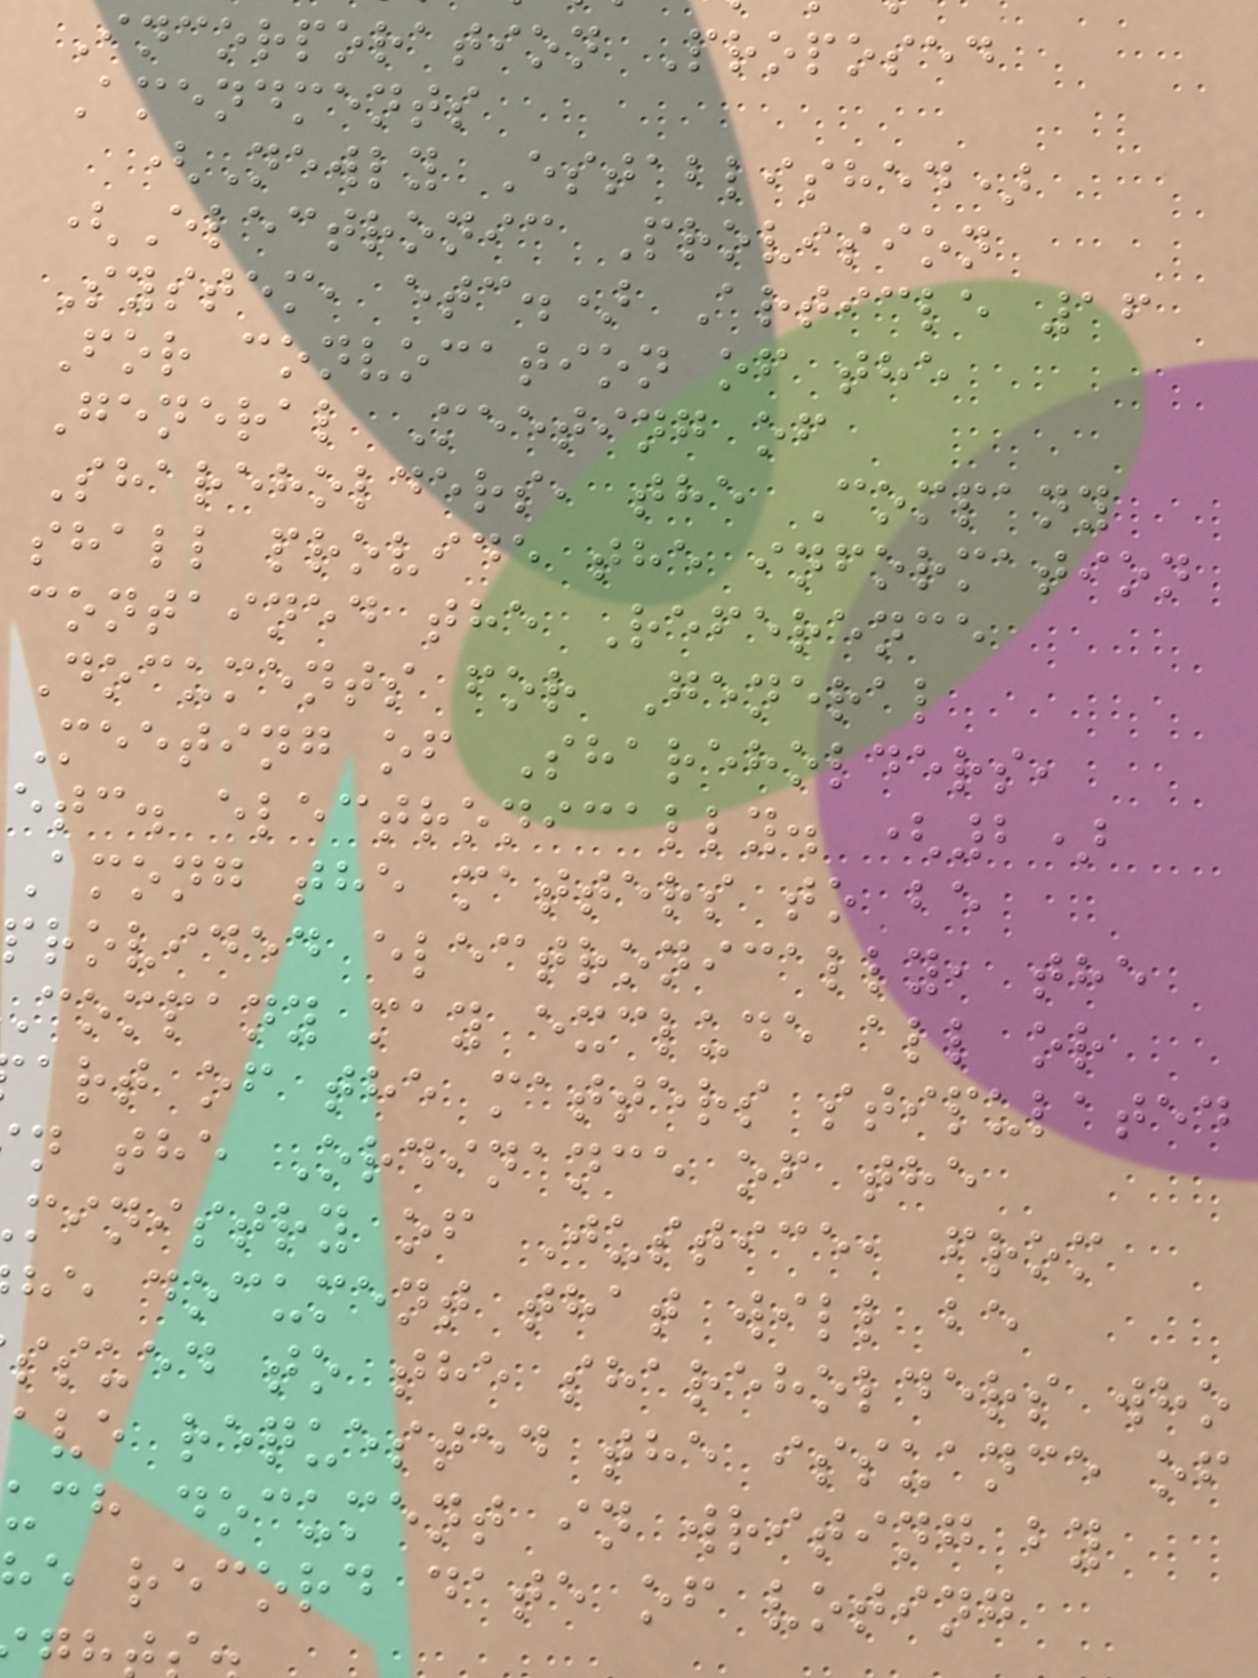Incorporation Proposed
Amendments
(Newly Established)
(Electronic Provision
System, etc.) Article 16
For convocation of the
General Meeting of
Shareholders, the Company
shall provide the information
contained the Reference
Documents for General
Meeting of Shareholders,
etc. electronically. (2)
Among the matters to be
provided electronically, the
company may exclude all or
art of the matters stipulated
n the Ordinance of the
ministry of Justice, from
he document that will be
ssued to the shareholders who
ave requested the issuance of
uch document in writing by
e record date of voting
